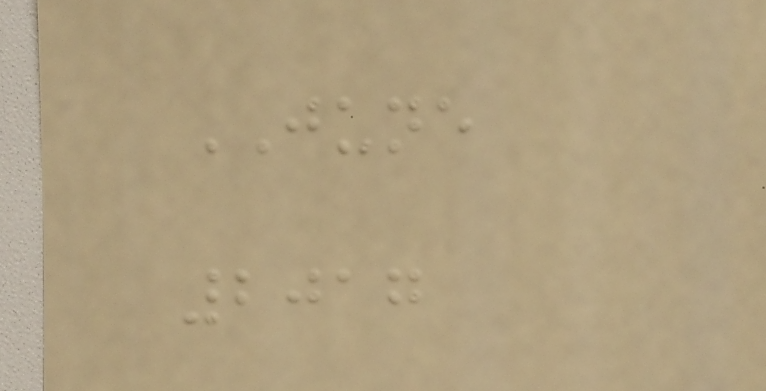JUNE
2017
